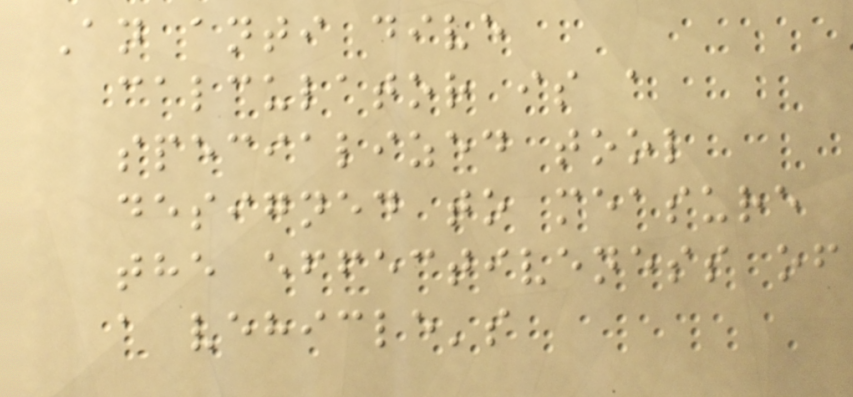An anti dive
calculator is a
specialized tool
designed to measure
the effectiveness of
a vehicle's
